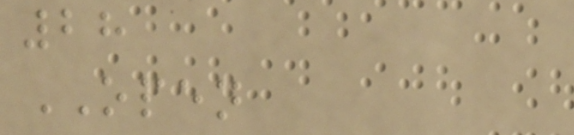28
OPEN
